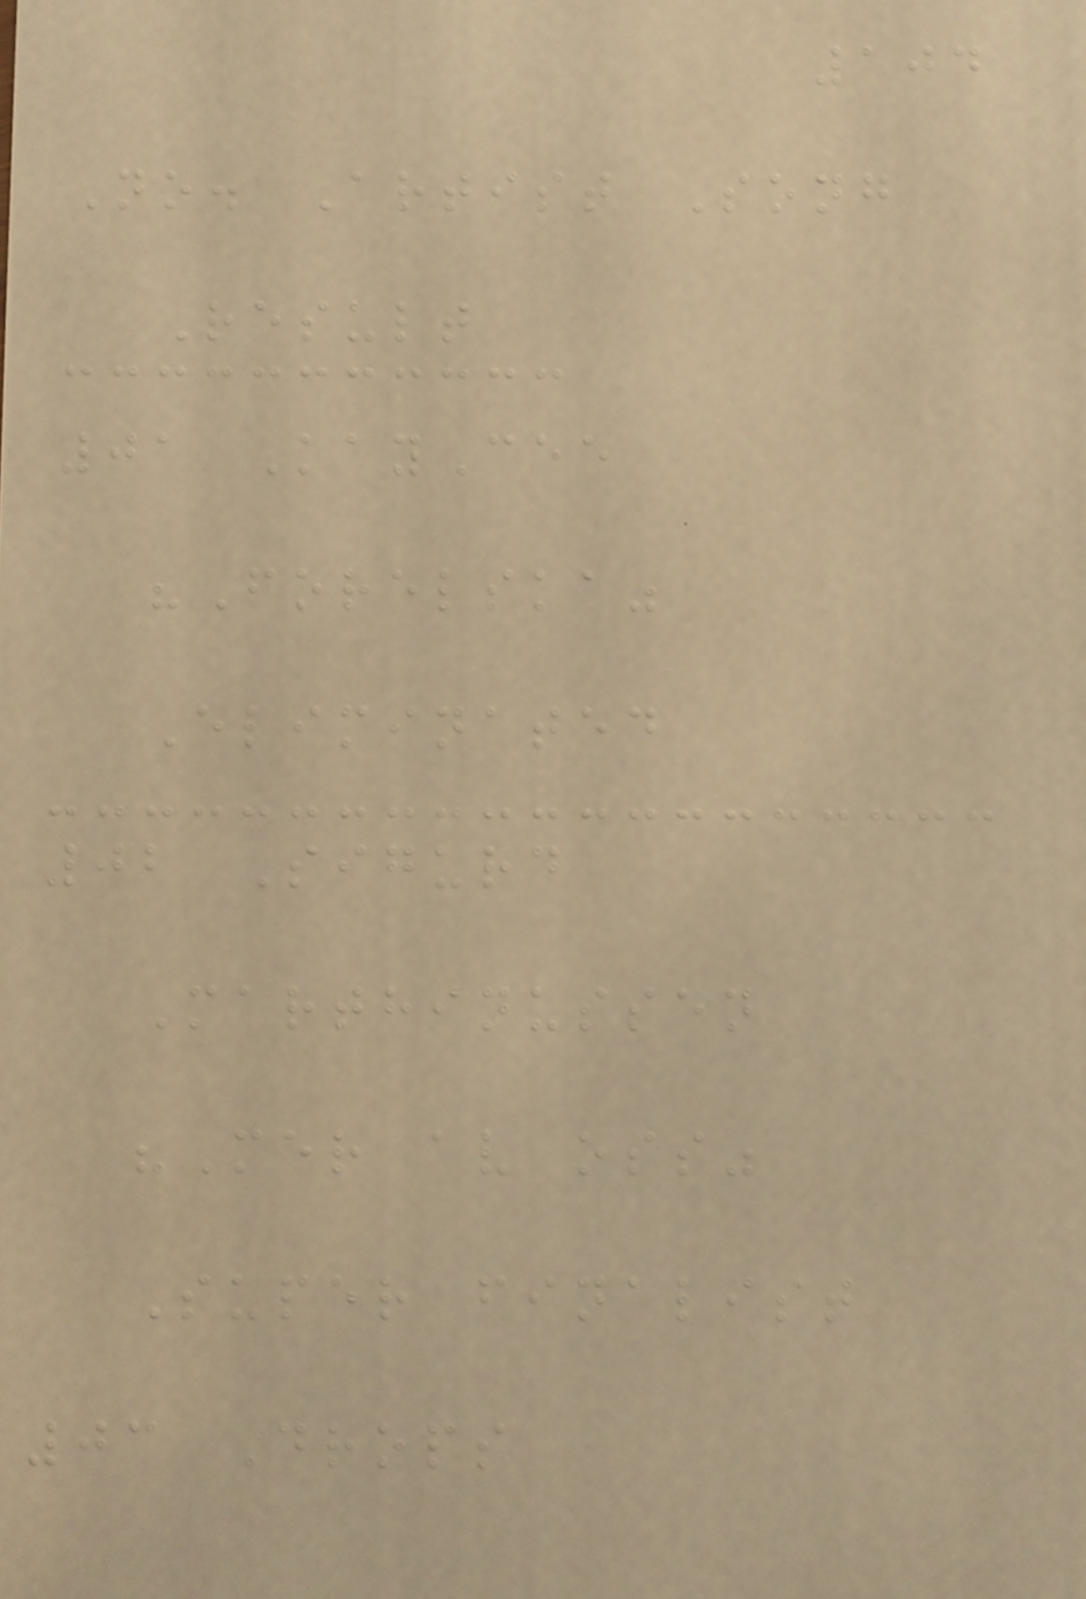104
No. Artist Song
Result
01 KayCee
"Forelska"
Eliminated
02 Sigurd
Marthinussen
"Mer av oss"
Super finalist
03 Drops
